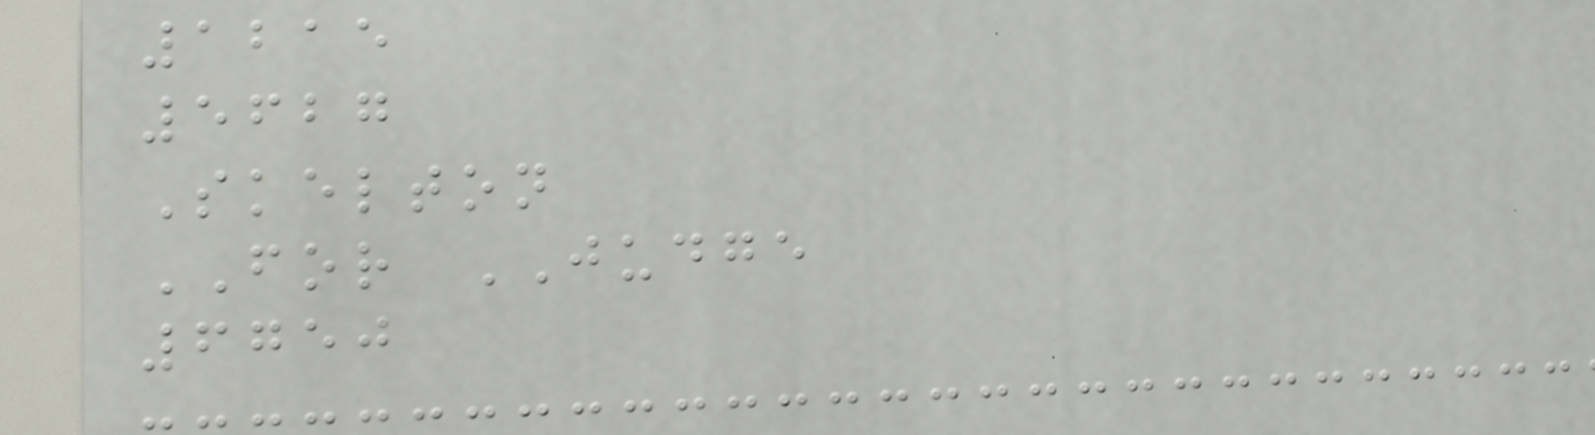1215
5627
Skelton
FOR JUDGE
6750
